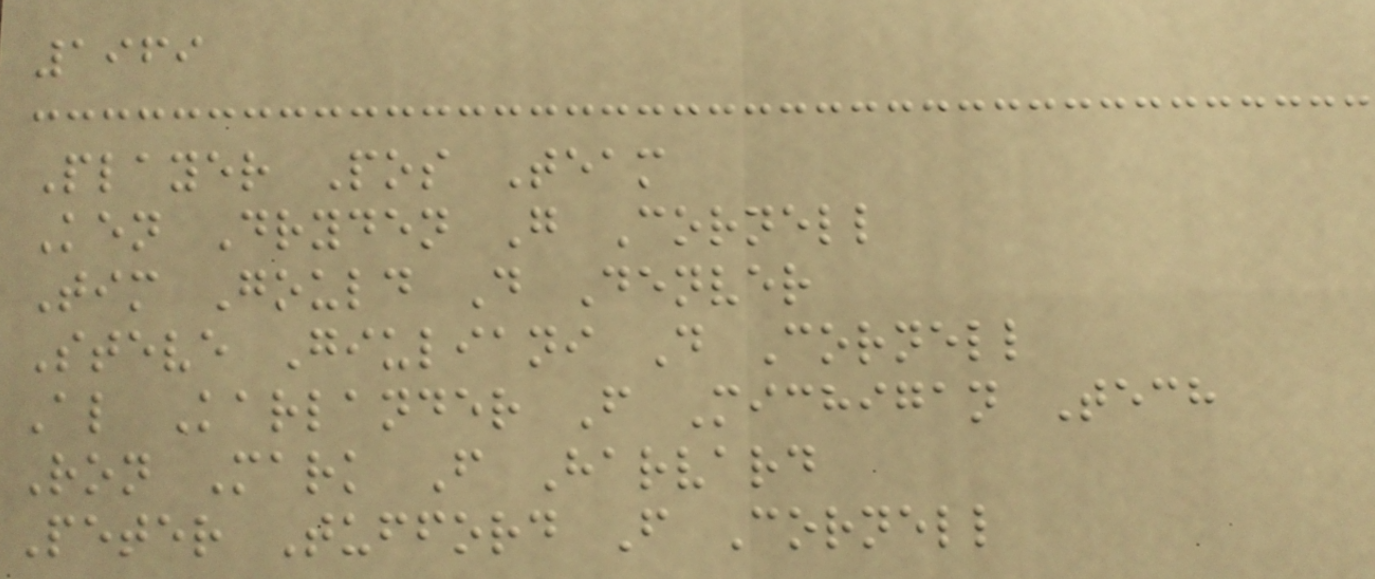1969
Player Pos Team
Ken Dryden G Cornell
Tim Gould D Denver
Steve Giuliani D Cornell
Al Karlander F Michigan Tech
Ron Mark F Harvard
Peter Tufford F Cornell
